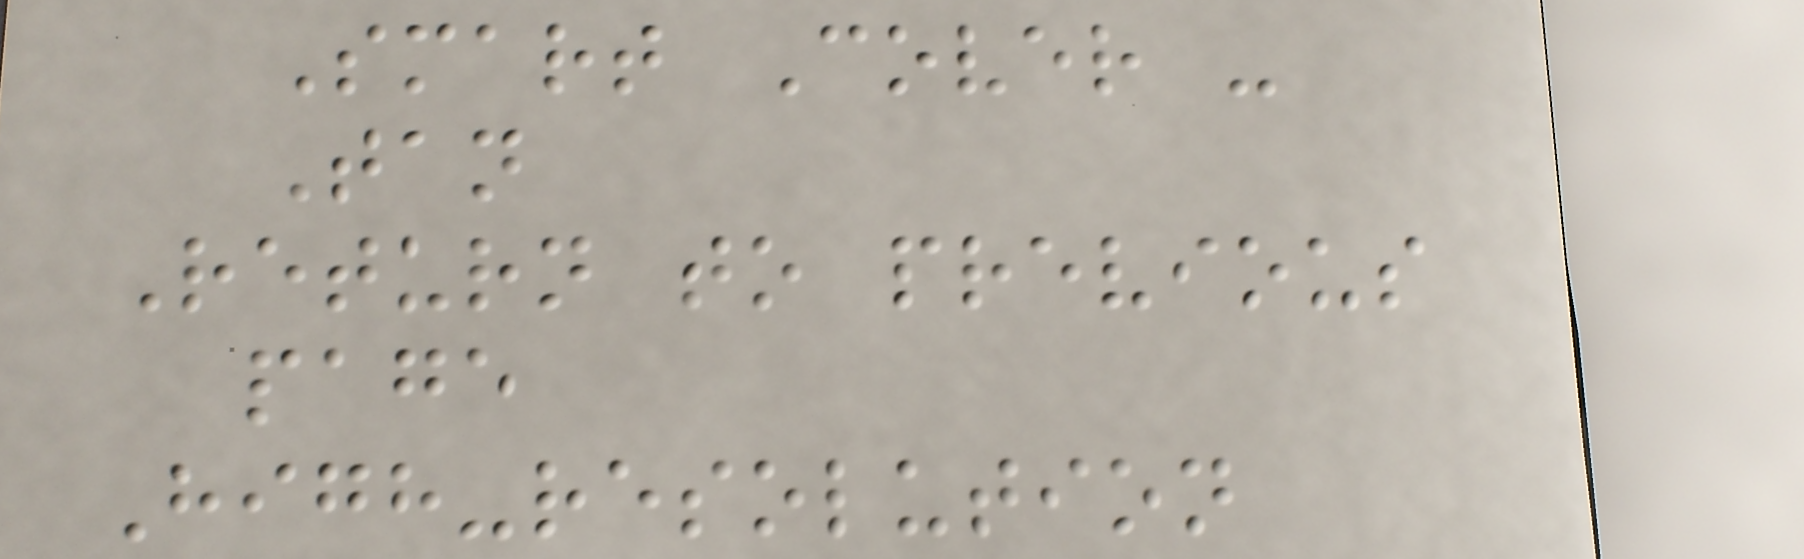Smart Cover -
Tan
Return to previous
page
High-resolution
